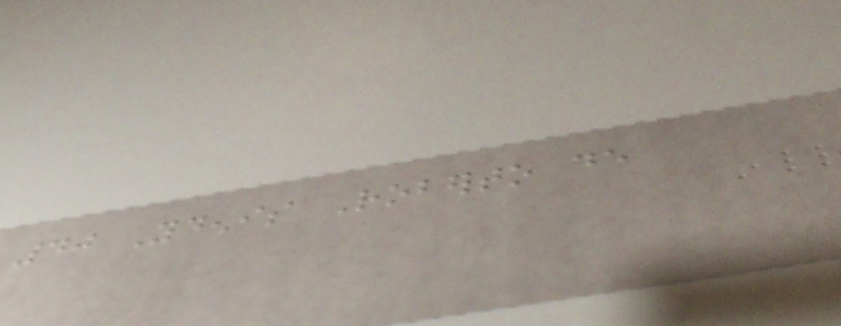40 Ydenis Roberto de
